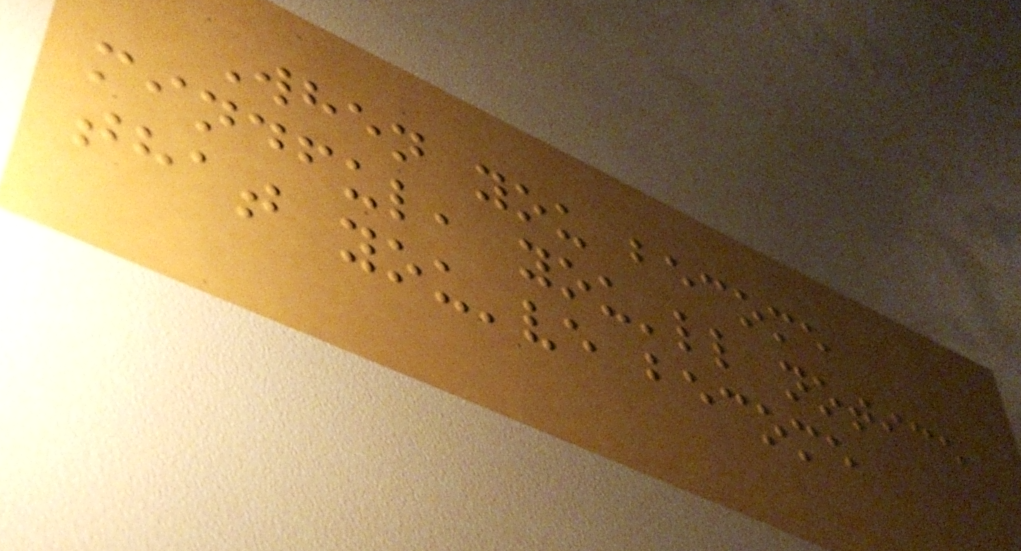When you become
mindful, you'll notice
that you've become
